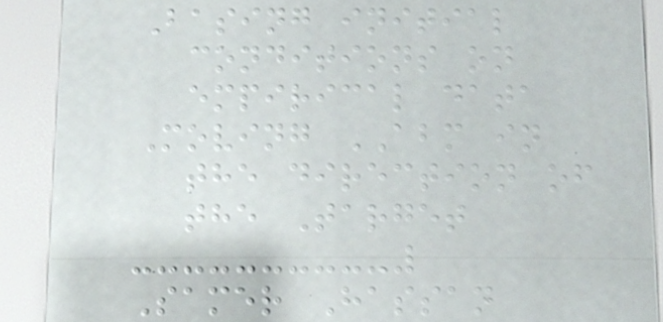Basing initial
conditions on
empirical data
Moving ABM in
the direction of
the Target
Samer Hassan
